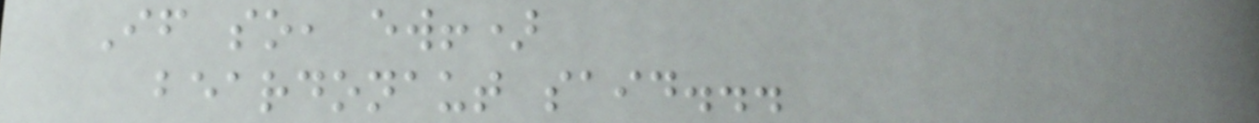If so, ew!)
beardonaut said...
